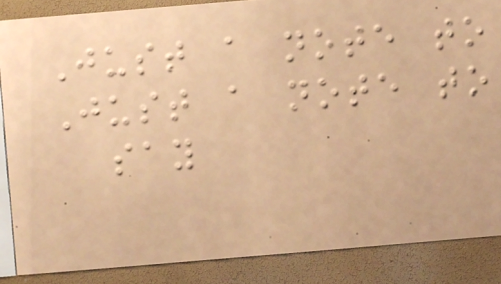Just a note to
Just a note to
say
